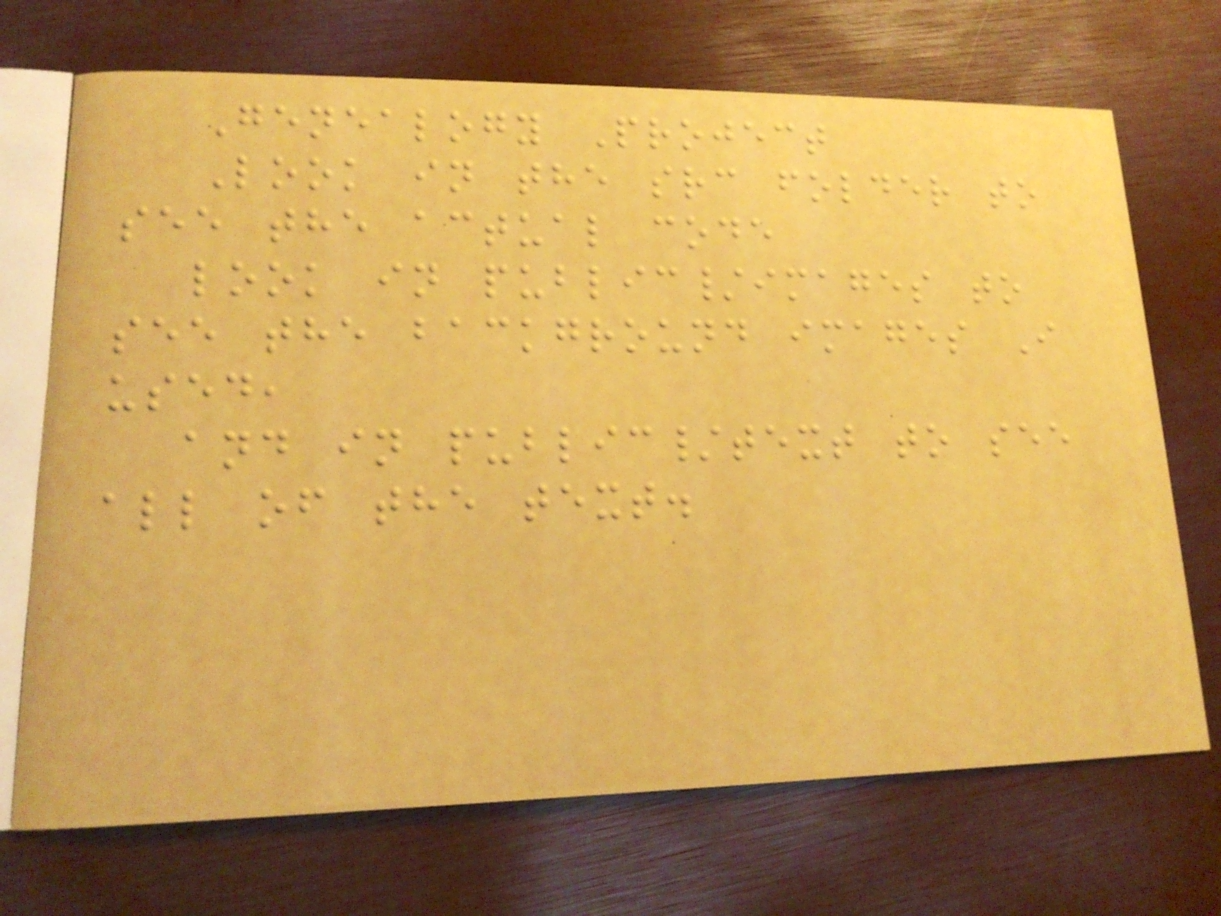Genealogy Project
Look in the src folder to
see the actual code
look in public/images to
see the background images I
used,
and in public/text to see
all of the text.
